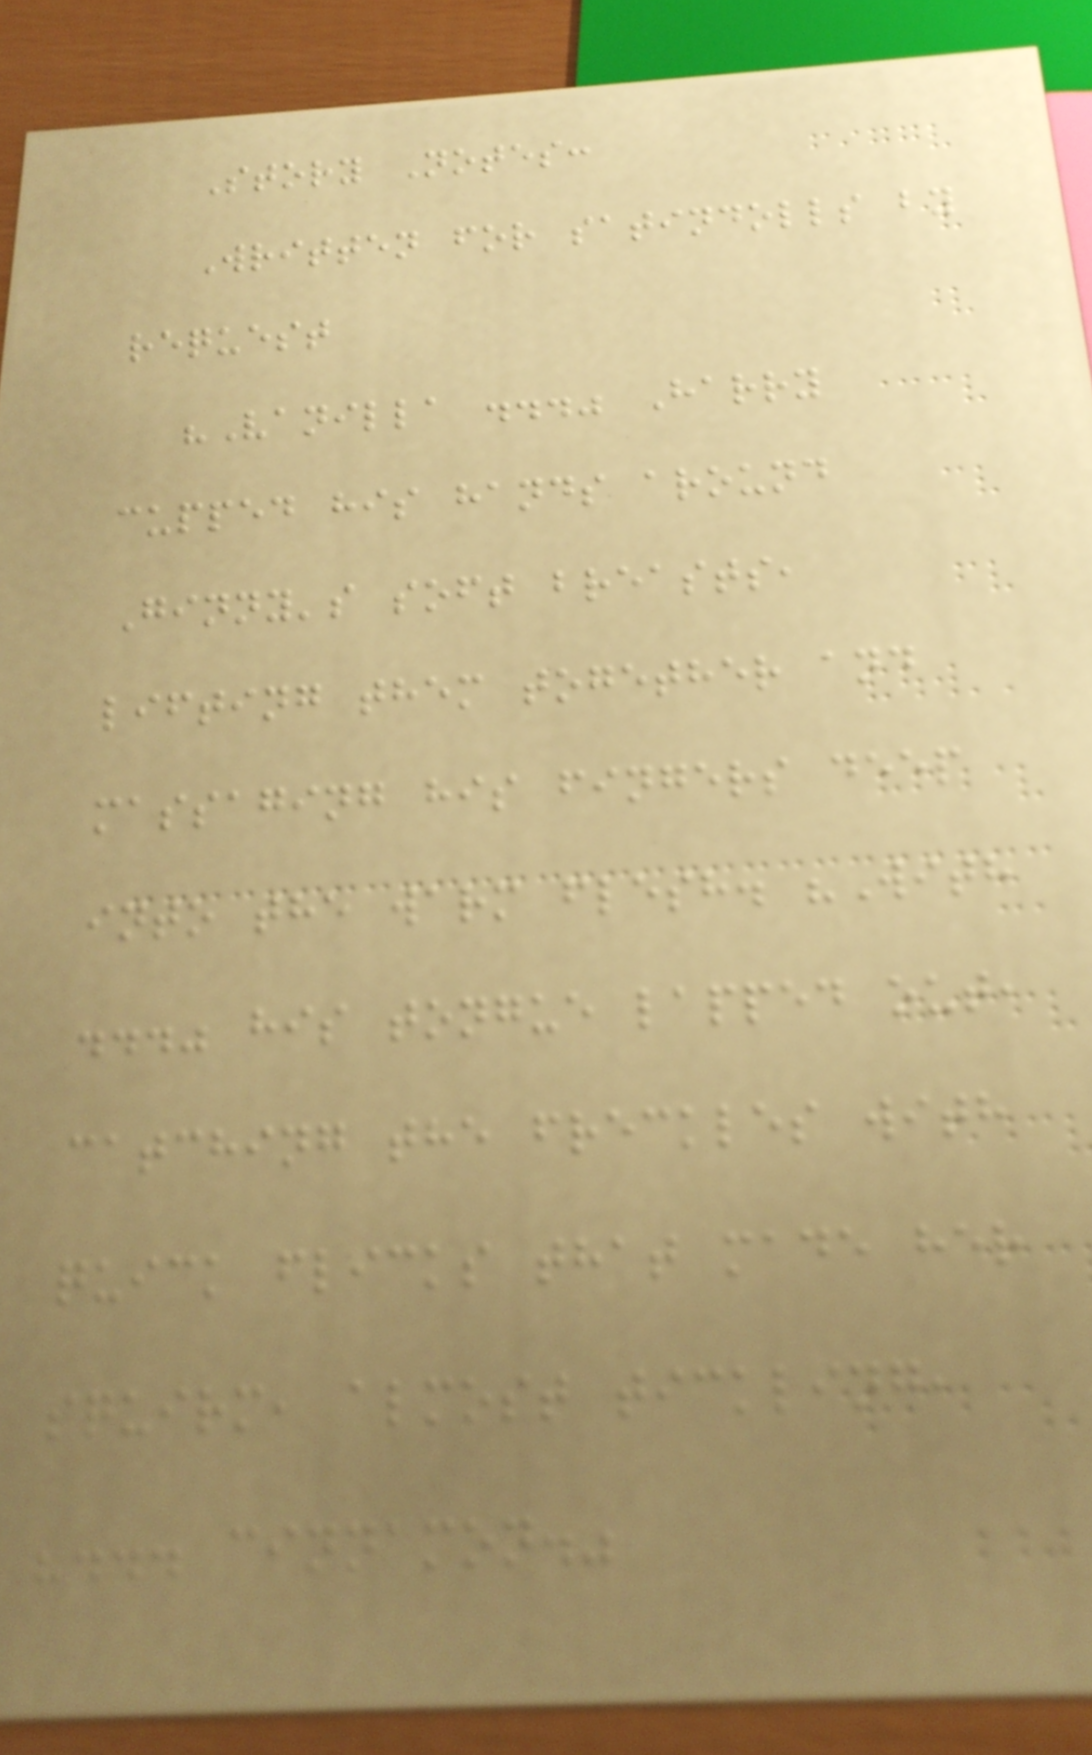Story Notes:
Written for satindolls by
request
"Vanilla ..." Harry
cupped his hands around
Ginny's soft breasts,
lifting them together and
massaging his fingers deep
into the warm flesh. "With
..." his tongue lapped out,
catching the freckles with
quick flicks that made her
squirm, almost tickling,
"... cinnamon."
